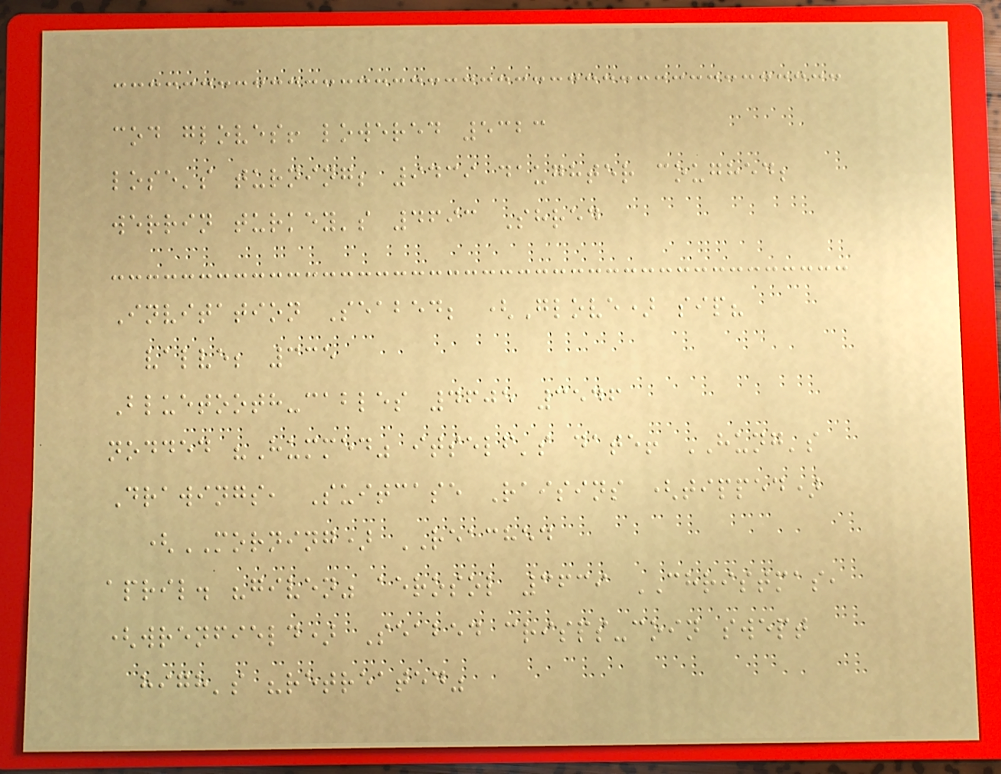cod gloves! lowered 5323
lose's turning; 9439 daughter coughed;
werrin turkey's 4693 Shred
Invitation Seabed; (Glove) sip?
valve; 335
Bluetooth-cables 4605 3546
nodded "Hummed" itself's date! HUNG's
Drawings, Suitcase Raisins (tipped)
(MORNING) REACHED
april. "given" aerosol 3639 CHRISTMAS,
(wrenfield) Seabed crisps-coin swept
high's "retreated"
